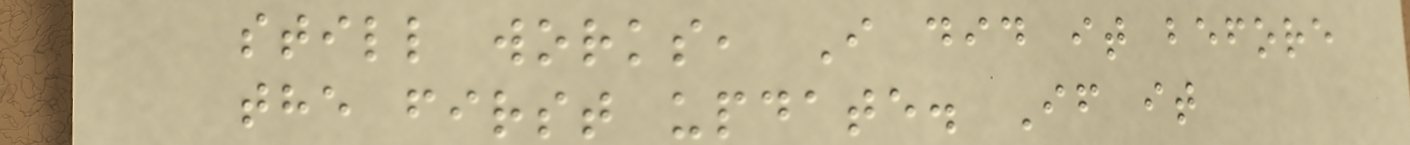still works, I did it before
the first update. If it
